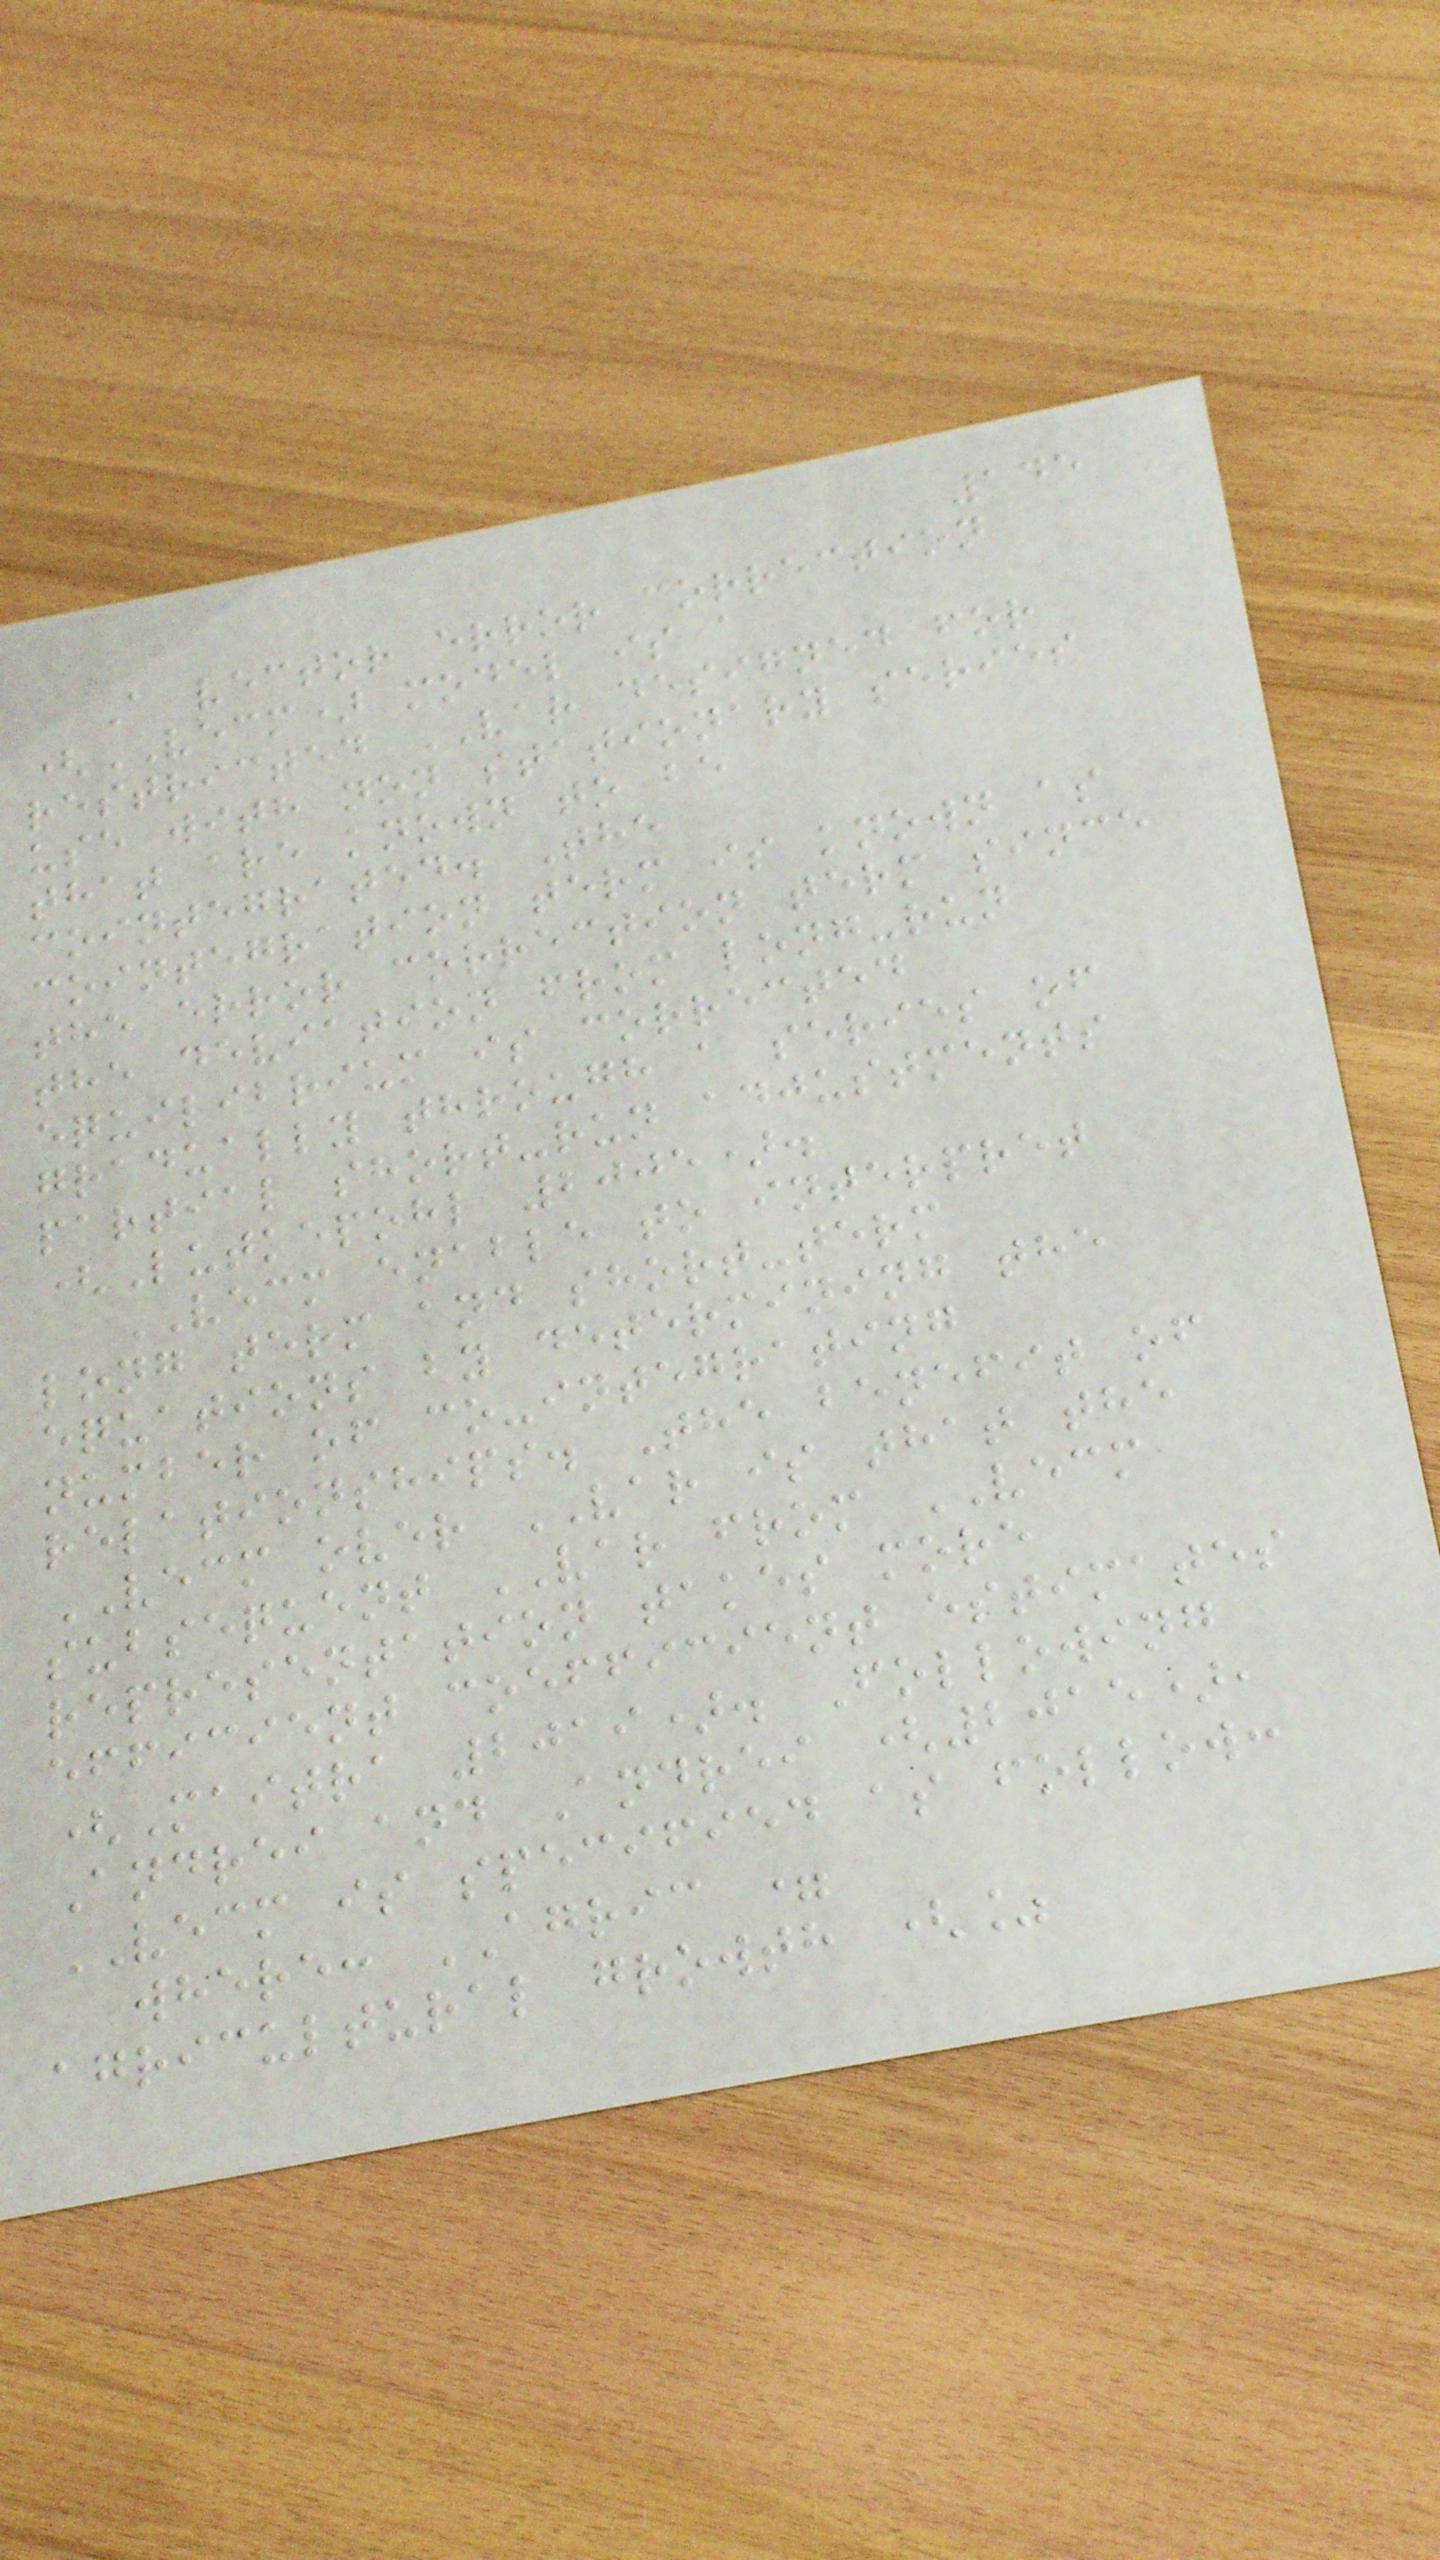145
A vector error correction
(VECM) model is a
restricted VAR designed for
use with non stationary series
that are known to be
cointegrated. The
cointegration term is known as
the error correction term since
the deviation from long-run
equilibrium is corrected
gradually through a series of
partial short-run adjustments
(Lutkepohl 2005).
VECM enable to interpret
long term and short-term
equations by determining the
number of co-integrating
relationships. The benefit of
VECM over VAR is that the
subsequent VAR from VECM
representation takes more
efficient coefficient estimates
(Maitra 2019). Following
Andrei and Andrei (2015),
VECM is specified as follow:
where: AGRIC =
agricultural growth (%
